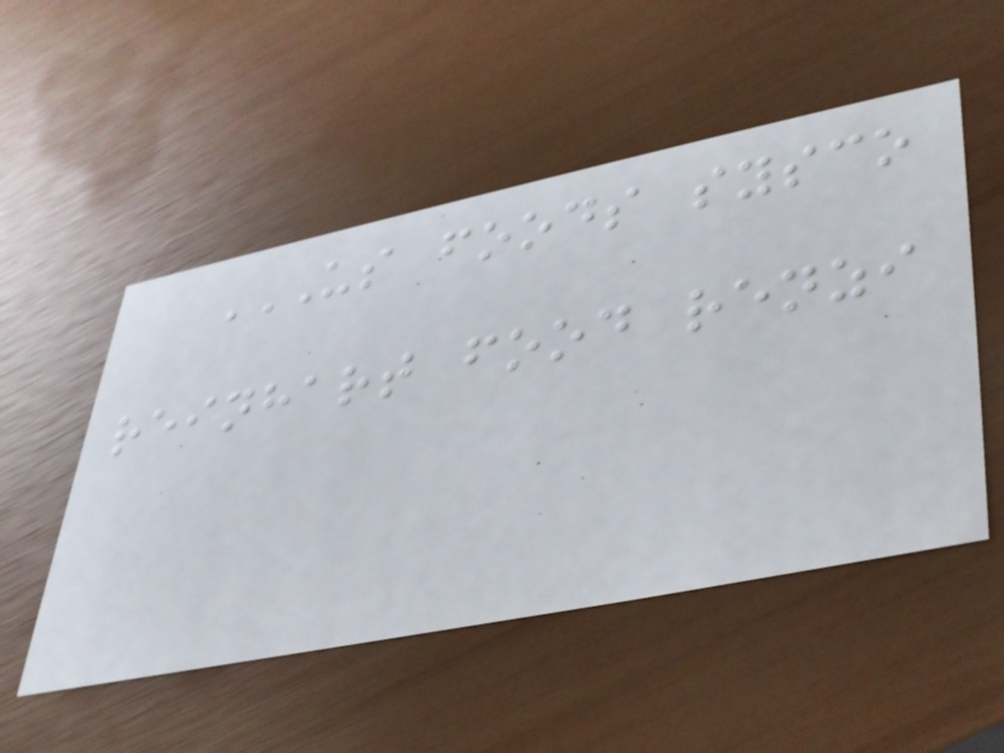US FOODS SYSCO
REINHART FOOD RENZI
